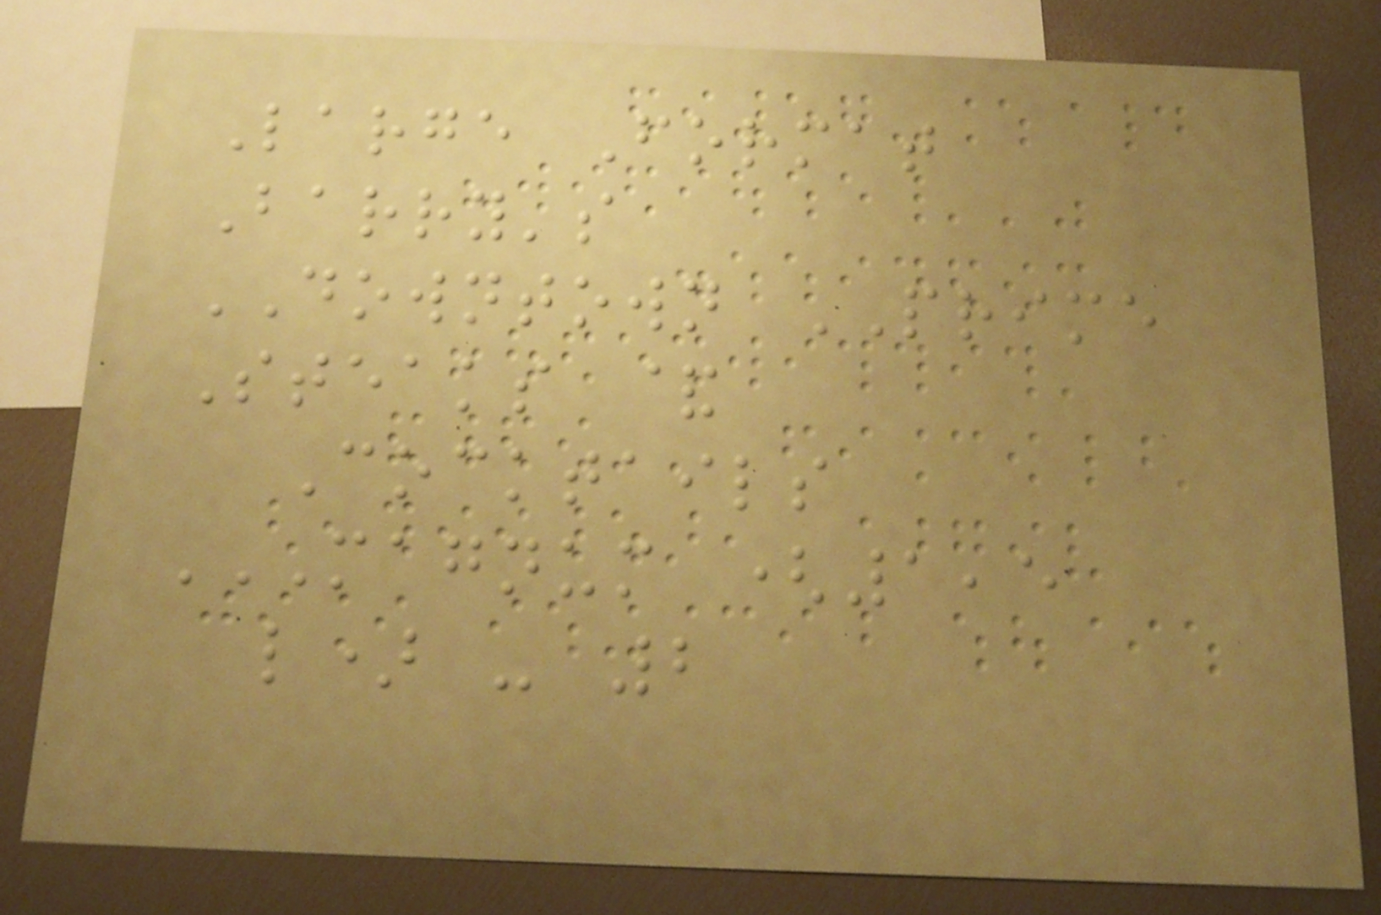Large Format
Barry's
DOWNTOWN PRIME
Steaks &
Cocktails
MAGNUM (1,5
L) - 2
